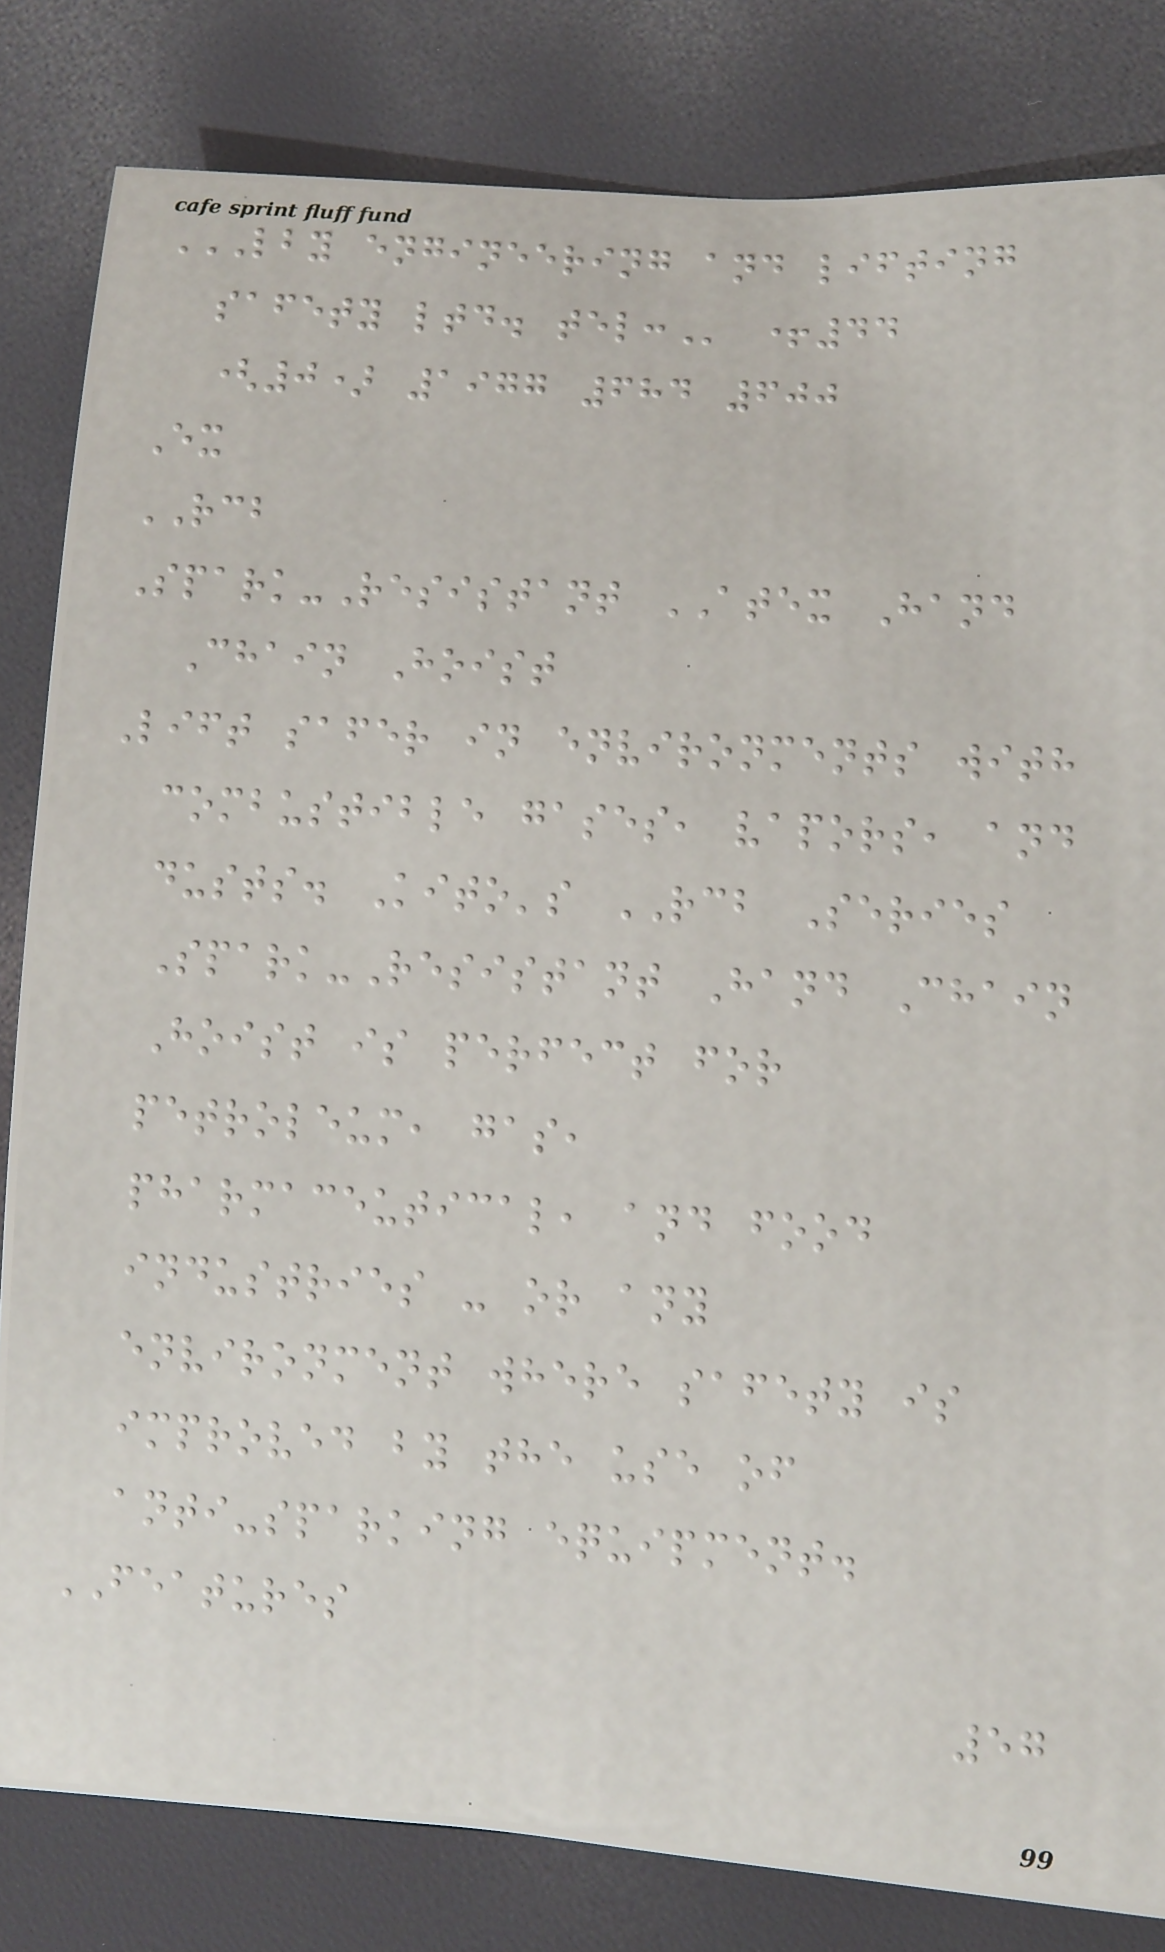LBY ENGINEERING AND LIFTING
SAFETY LTD. TEL: +44
(0) 1977 684 600
Ex
RCB
Spark-Resistant ATEX Hand
Chain Hoist
Lift safer in environments with
combustible gases, vapors, and
dusts. Kito's RCB Series
Spark-Resistant Hand Chain
Hoist is perfect for
petroleum, gas,
pharmaceutical, and food
industries - or any
environment where safety is
improved by the use of
anti-sparking equipment.
FEATURES
57
